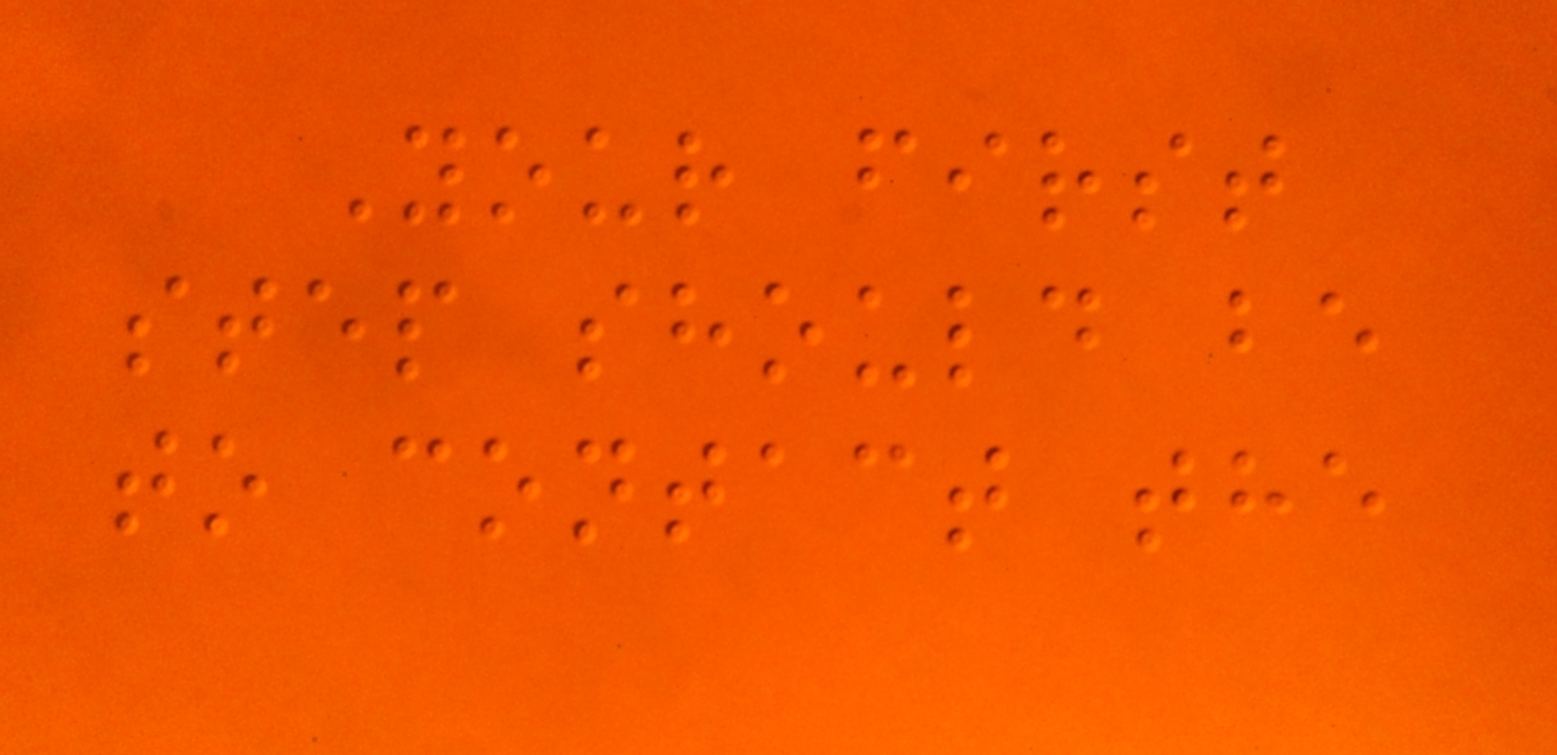Your first
step should be
to contact the
